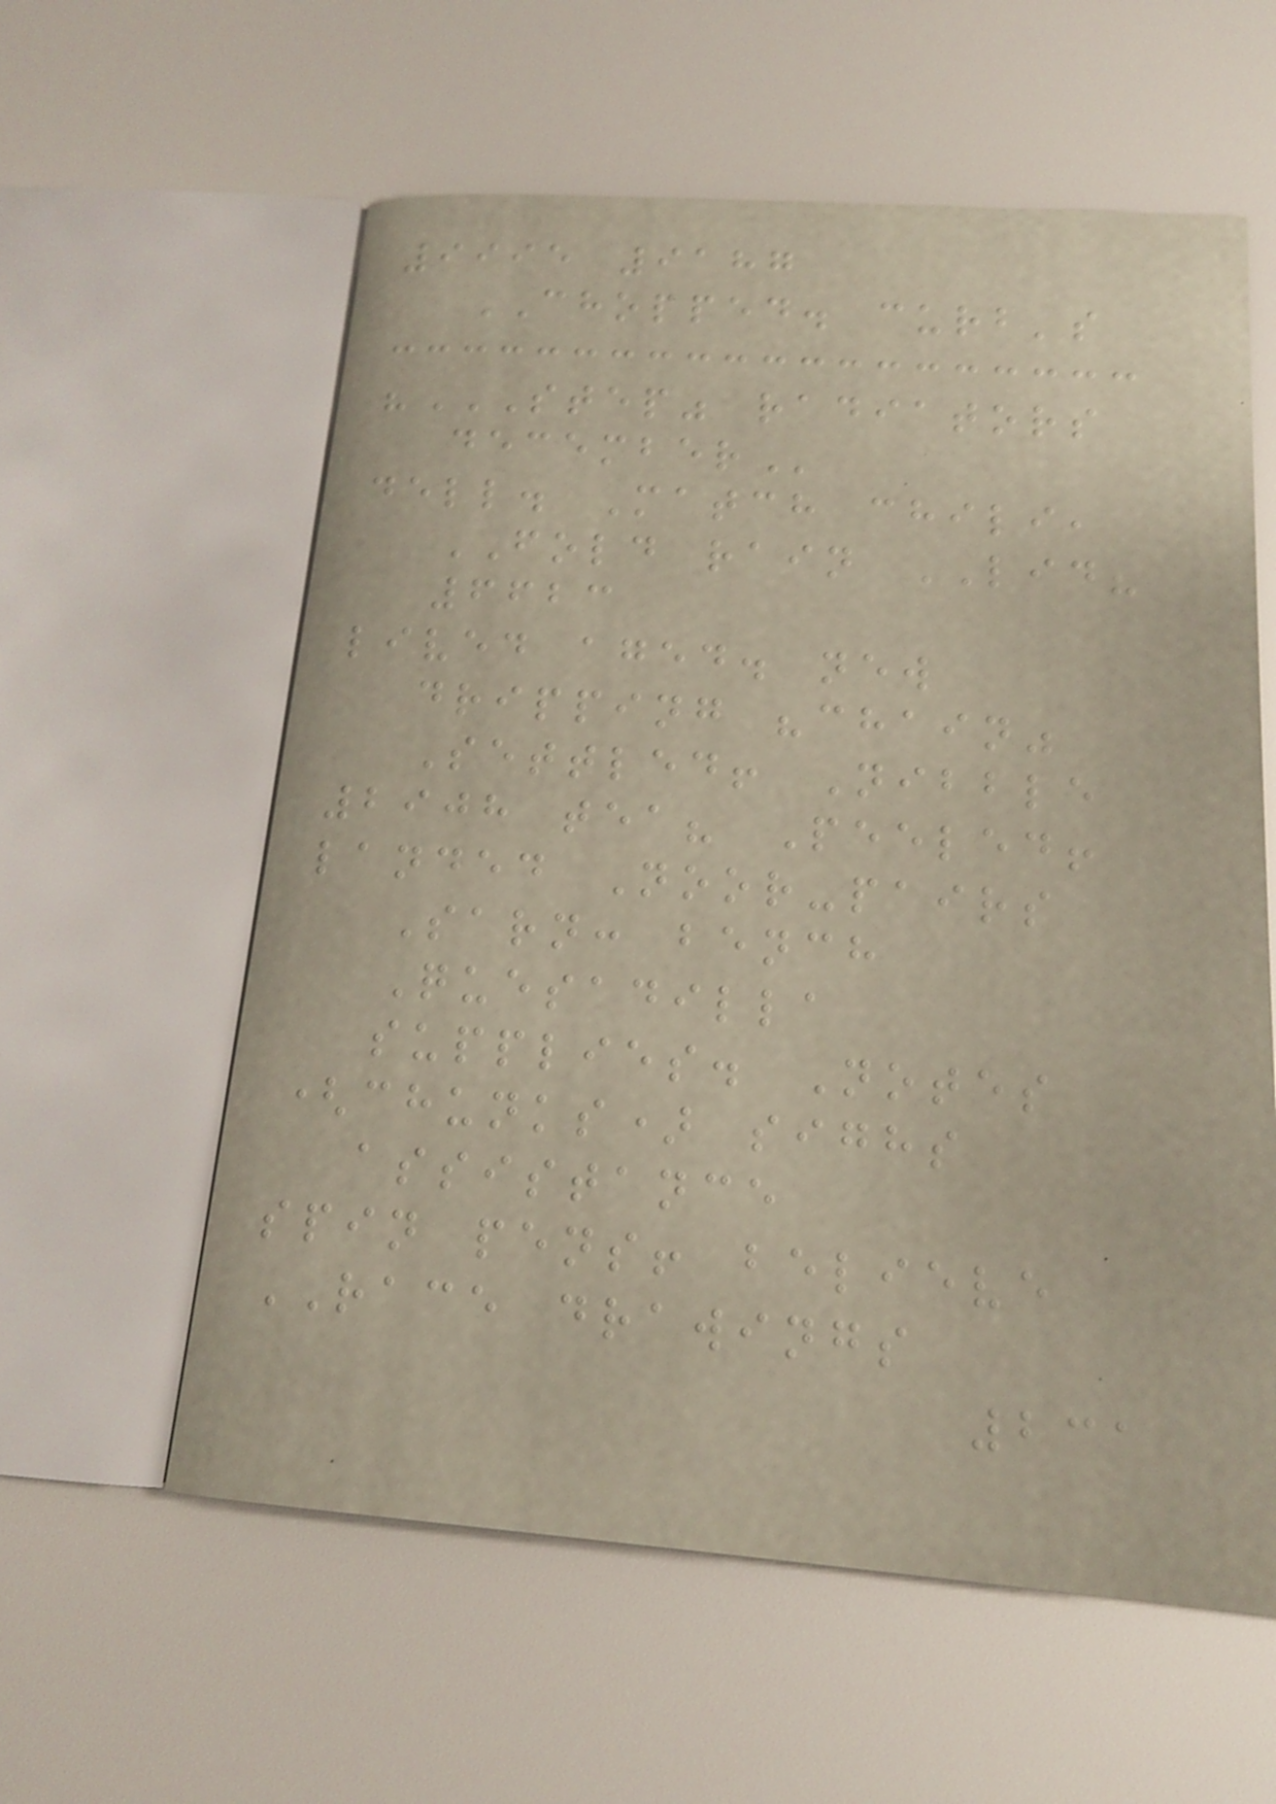9995 9187
CHOPPED. curb's
"STEP" RADIATORS
DECEMBER
dell. Match chili,
FOLD rain LID?
6623
lived aged. new
dripping "chain"
Settled! Nibble
2908 tea? Peeled!
landed Noor-pairs
Sarn: bench
Quesadilla
supplies. Notes
(chunks) sighs
assistance
spin pens! believe
RACE drawings
231
